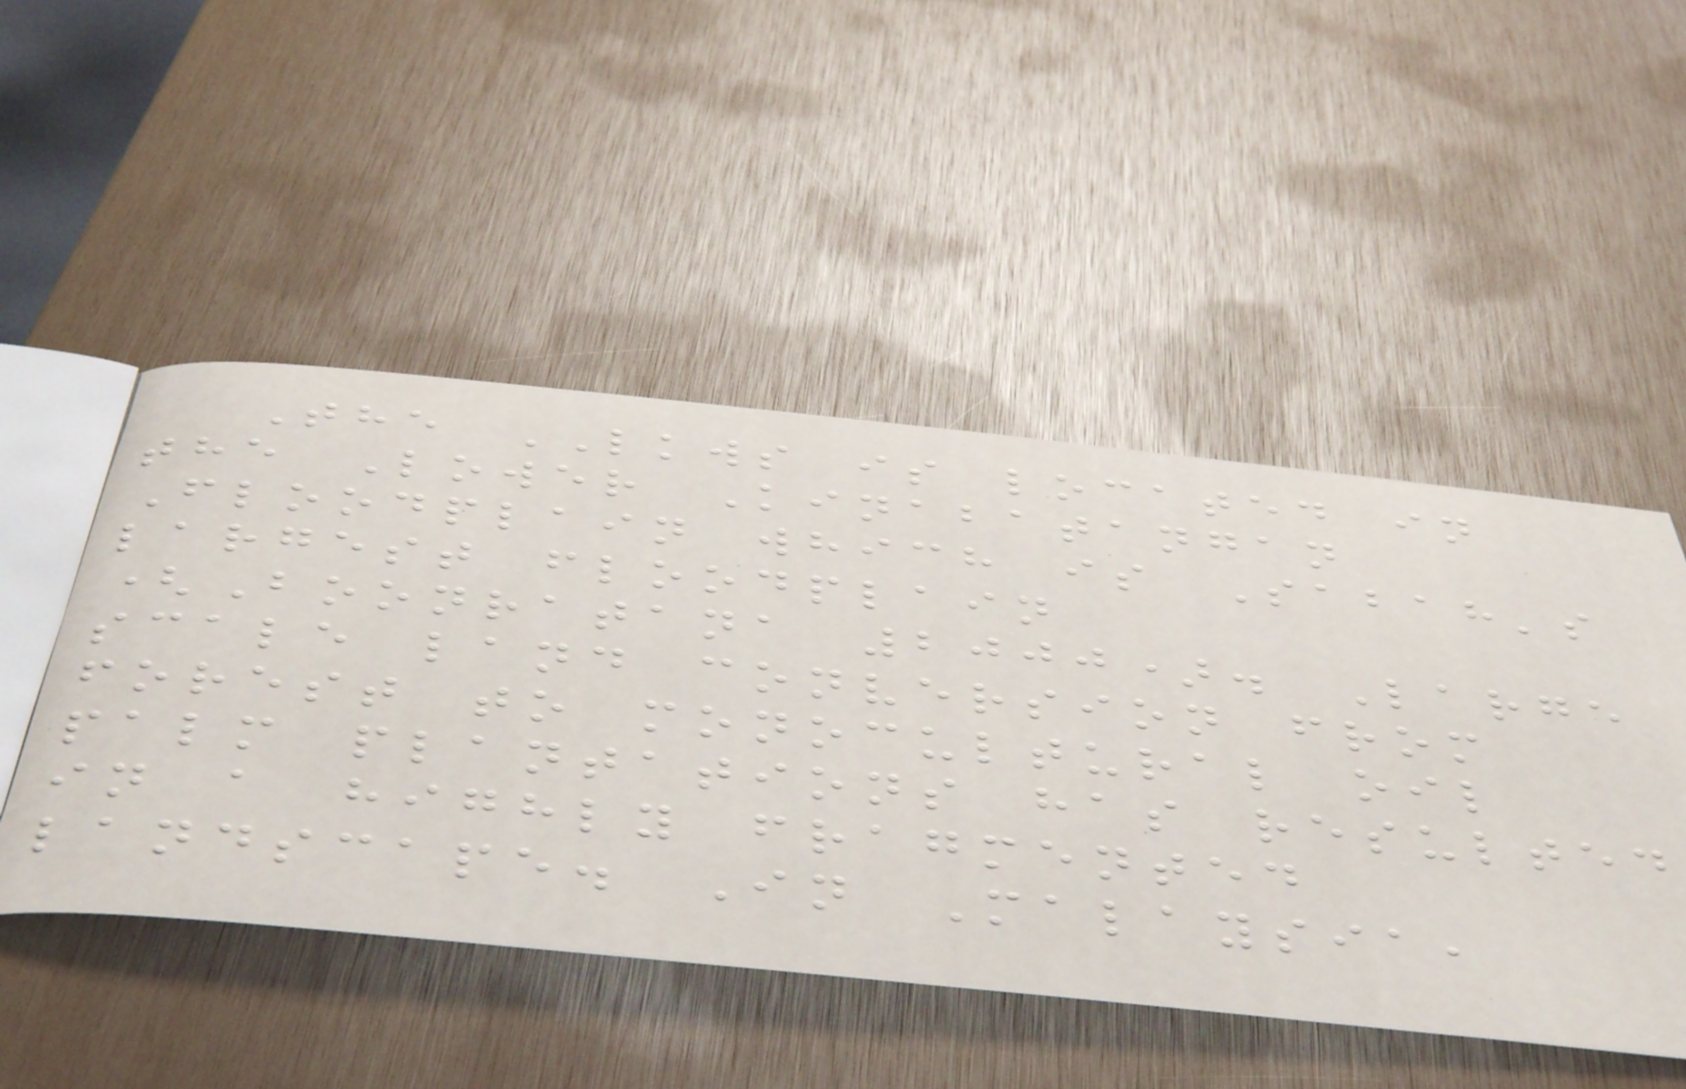The LKWS is located in
the Lower Kinabatangan
Floodplain which is Sabah's
largest floodplain
(Boonratana 2000). Large
scale land conversion from
forest to monocultural oil
palm plantations has resulted
in a highly fragmented
landscape. In Malaysia,
